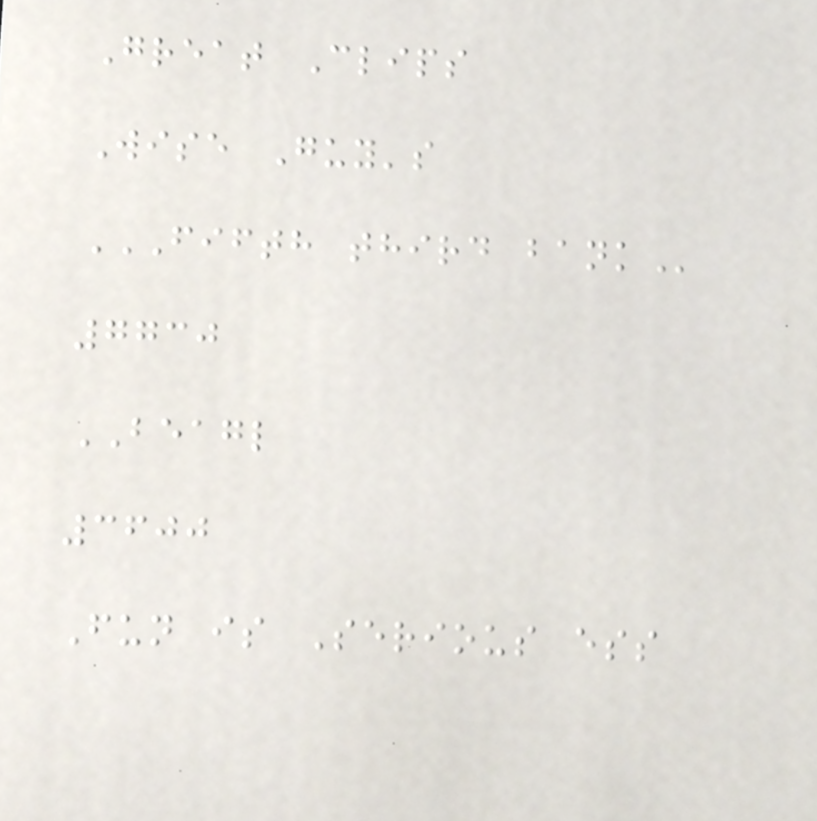Great Clips
Wise Guy's
FIFTH THIRD BANK
7730
BEAGL
3600
Fun is Serious ess
